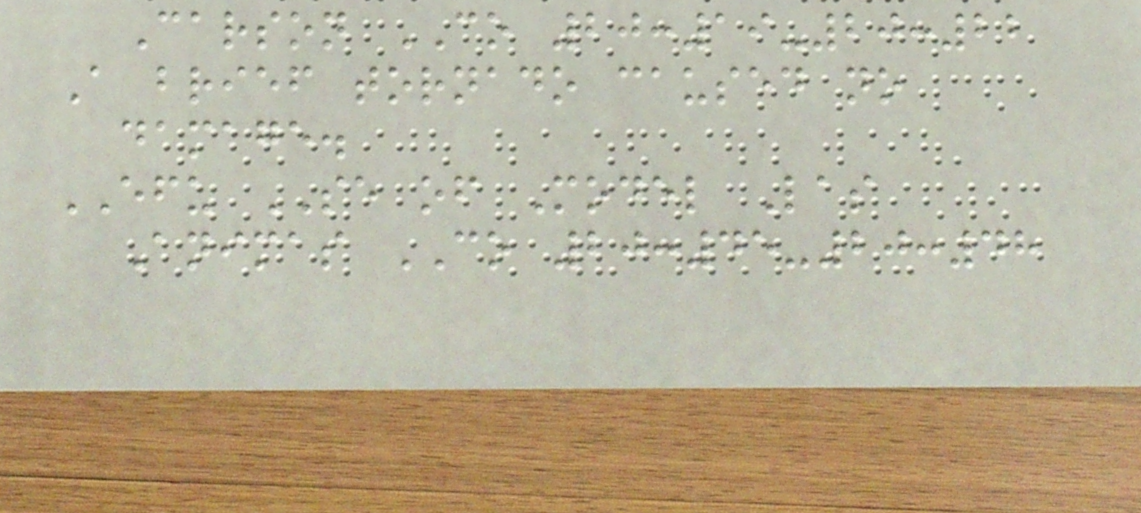Carson CO 20:19-20:22
A brief tornado caused no
damage.
EFU SE of Model Las
Animas CO 20:45-20:48
